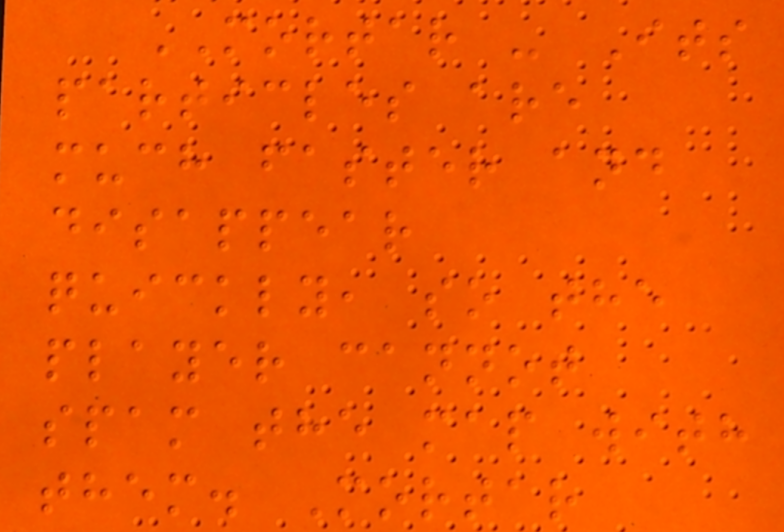MORTAR - Its
particles are
much faster and
disappear
quickly, so the
player cannot
spam the map with
them. Mortar
